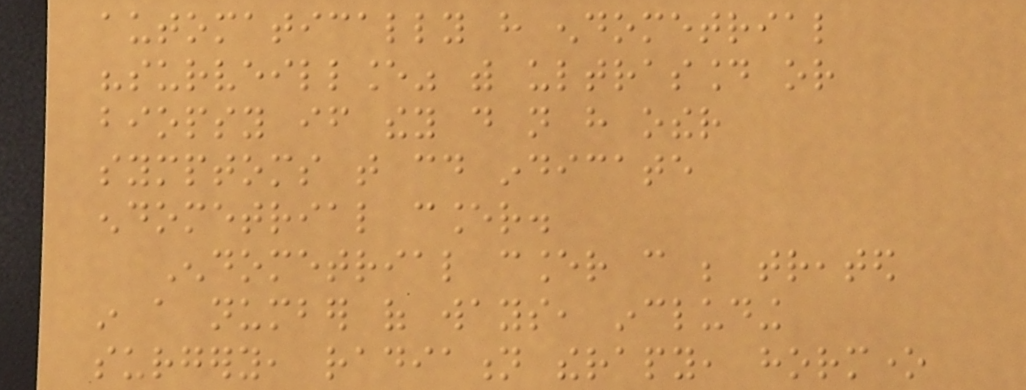automatically have endometrial
"surveillance" with ultrasound or
biopsy if they do not have other
symptoms that could indicate
endometrial cancer.
Endometrial cancer can be treated
in a number of ways, including
surgery, radiation therapy, hormone
